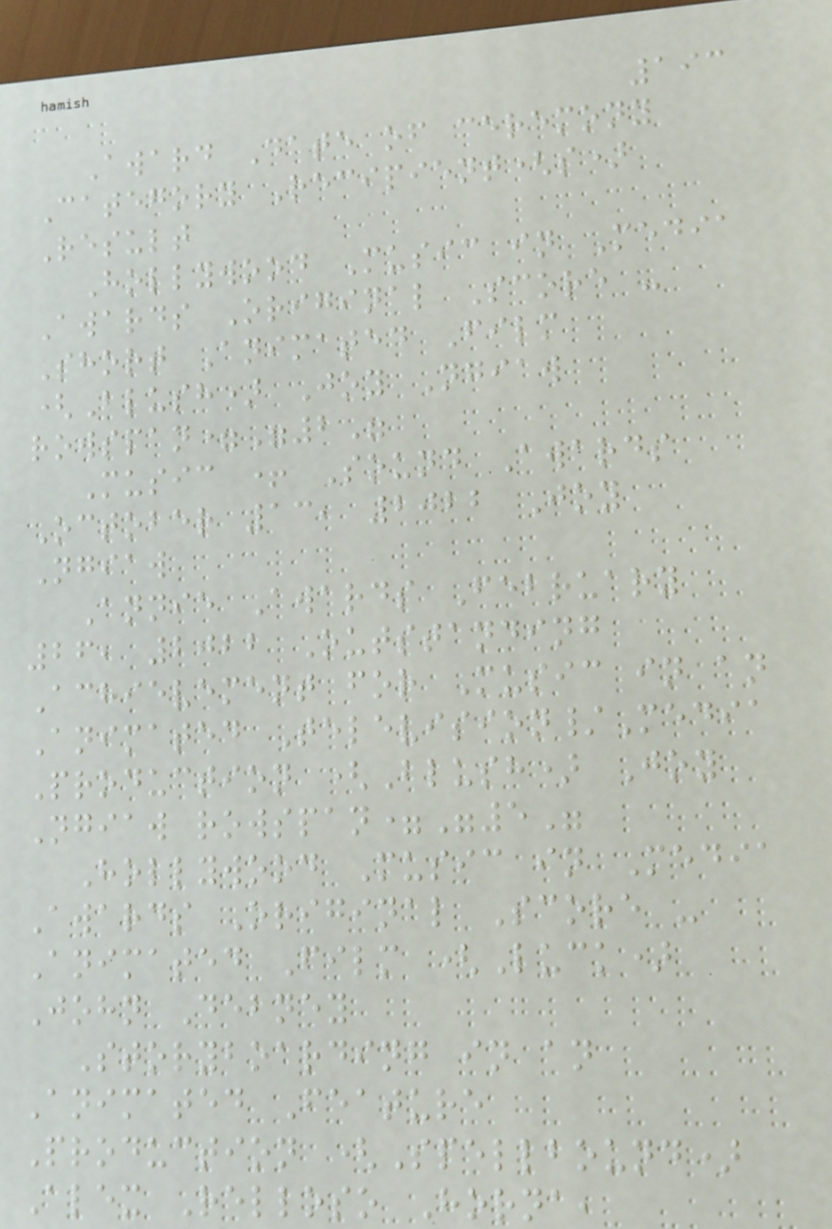193
Award Date of ceremony
Category Recipient(s)
Result
Hollywood Music in Media
Awards Original Score -
Short Animated Film
(Blush) Joy Ngiaw
rowspan="2"
Music + Sound Awards
October 13, 2022 Joy
Ngiaw
Annie Awards February
26, 2022 Outstanding
Achievement for Music in an
Animated Television/Media
Production (Blush) Joy
Ngiaw rowspan="5"
Hollywood Music in Media
Awards Original Score -
Animated Film (Luck)
John Debney
Storyboarding in an
Animated Feature
Production (Spellbound)
Alex Relloso Horna,
